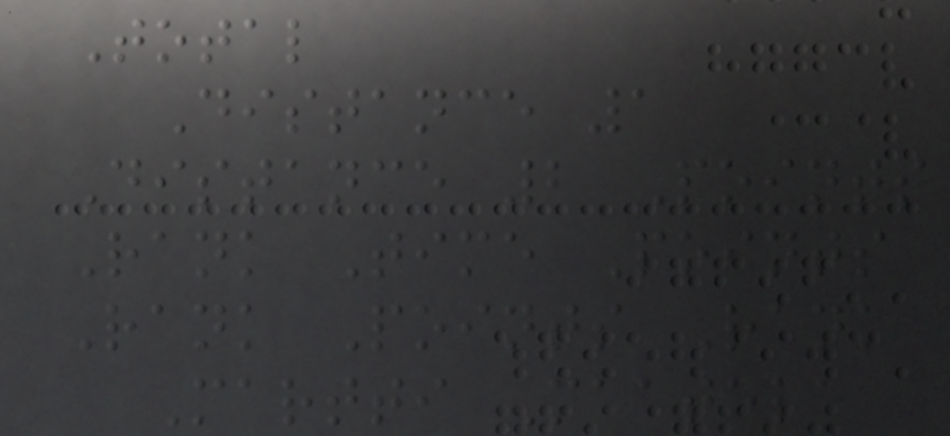Total
Distance 1
Distance 2 Points
Rank Time Points
Rank Points Rank
Martti Maatela
